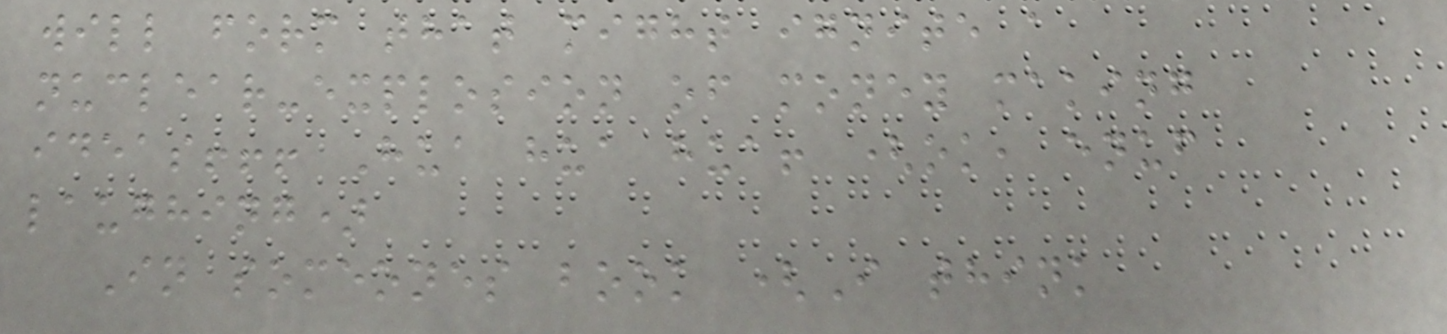will form that might ignite a
nuclear-explosion of money making
ideas!!! Hua hua hua! (ok, enuf
laughing)
In someones book (I think
